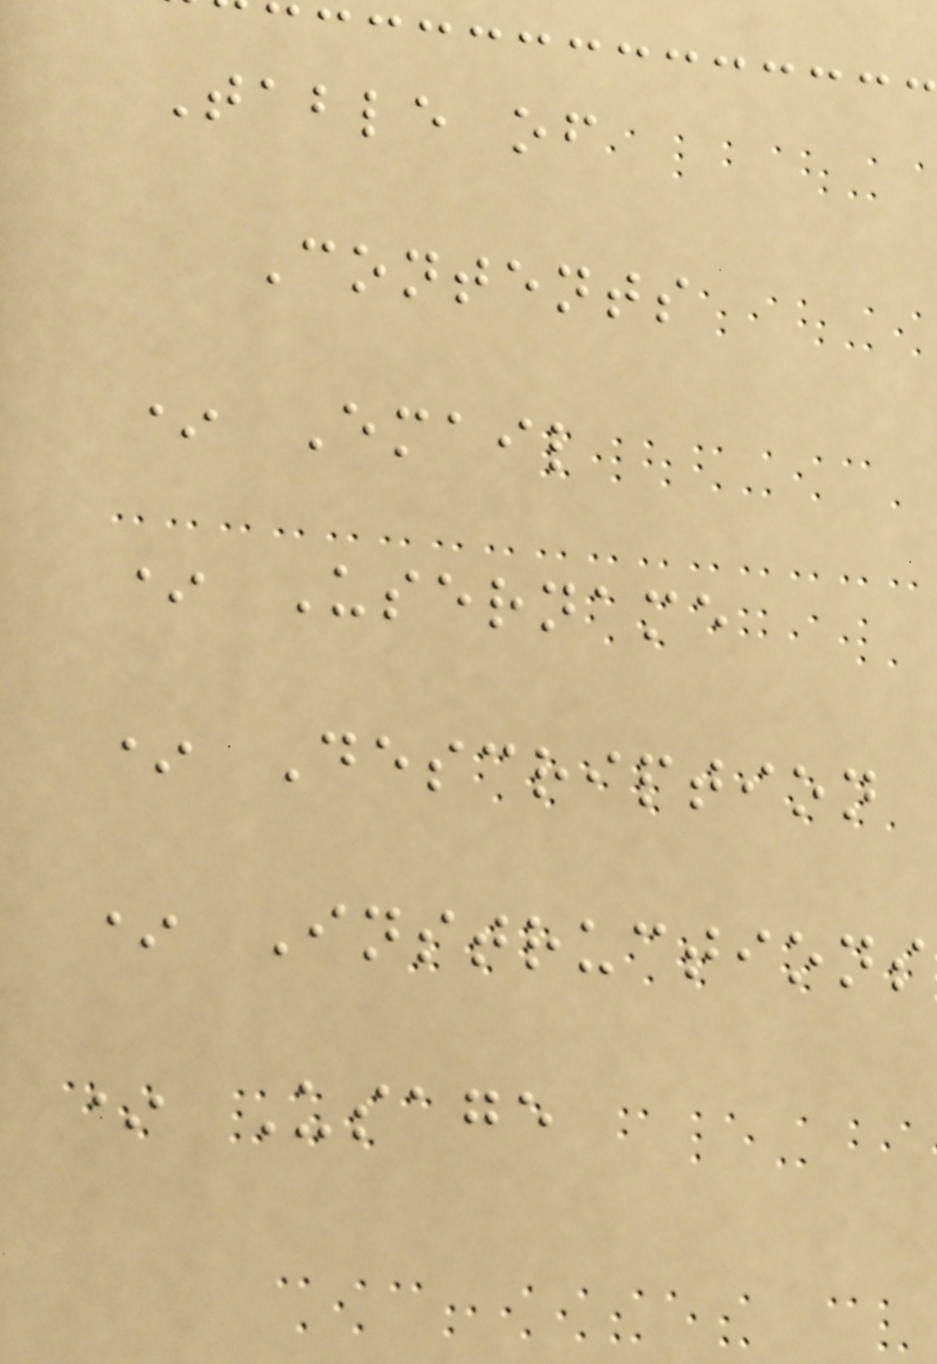Table of
Contents
* Email
* Username
* Description
* Instructions
* Usage
